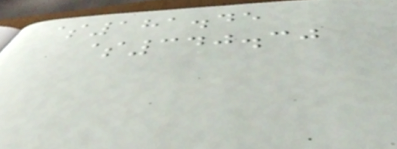$181.45
$340.30
